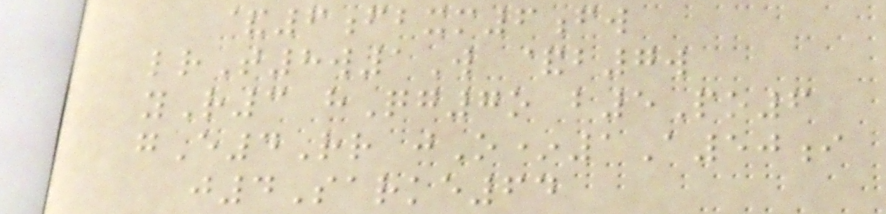&6fbxm6fw
lrT8w1W &b7w
yR3 hQg7o b5Po6
gE4Rr jO*1A50i
j4Sarke64
